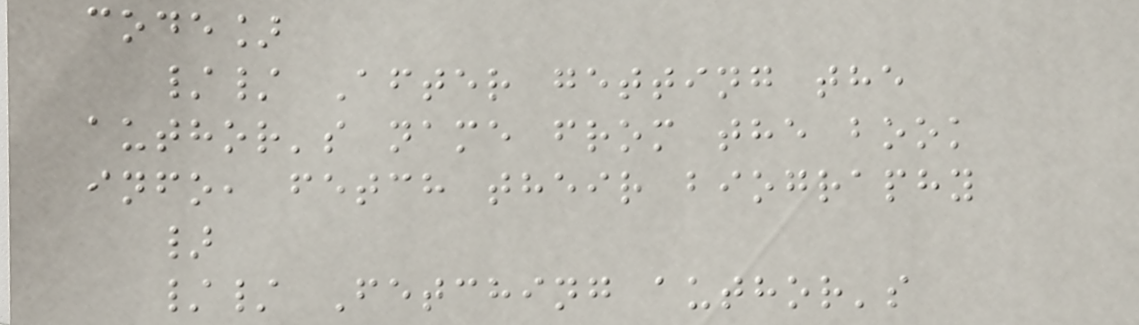code]
// After getting the
author's name from the book
info, fetch their biography
}
// Fetching author's
